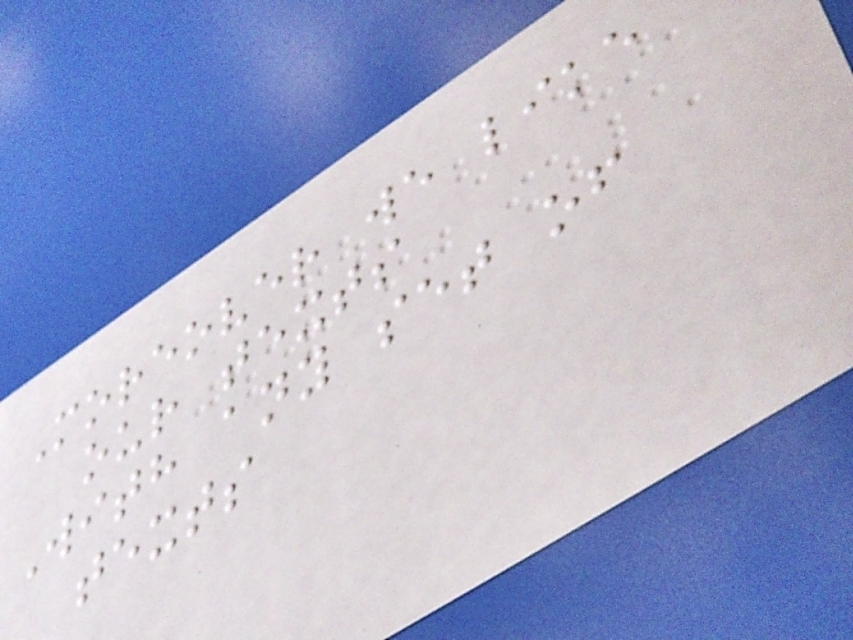Moreover we like
our texts
With any set of
texts
